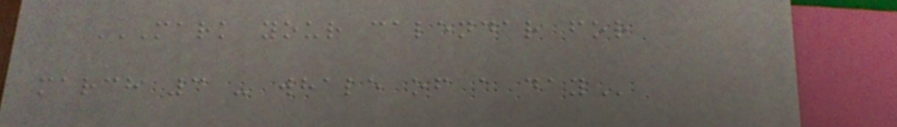MARK YOUR CALENDAR FOR
MARCH 3 - WHALE OF A DAY
